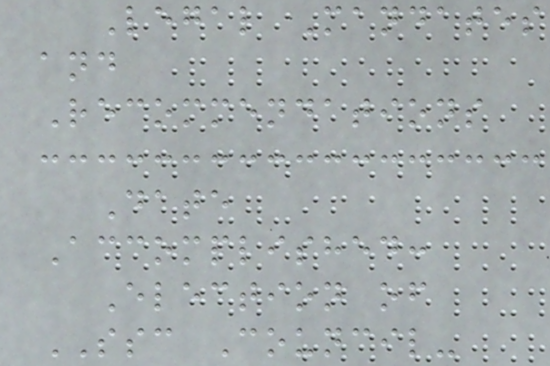Legal Mandates
and
Recommendations
Date
Accomplished:
Election of
SSC Council-
